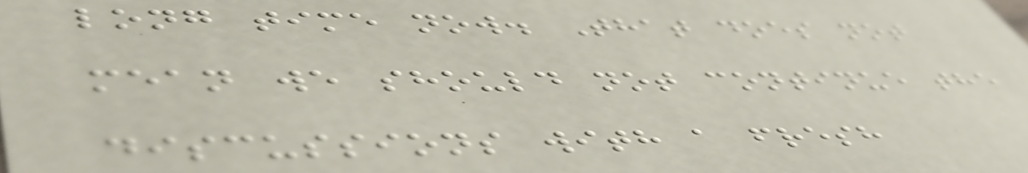long time now. That does not
mean we should not continue the
discussions with a fresh
